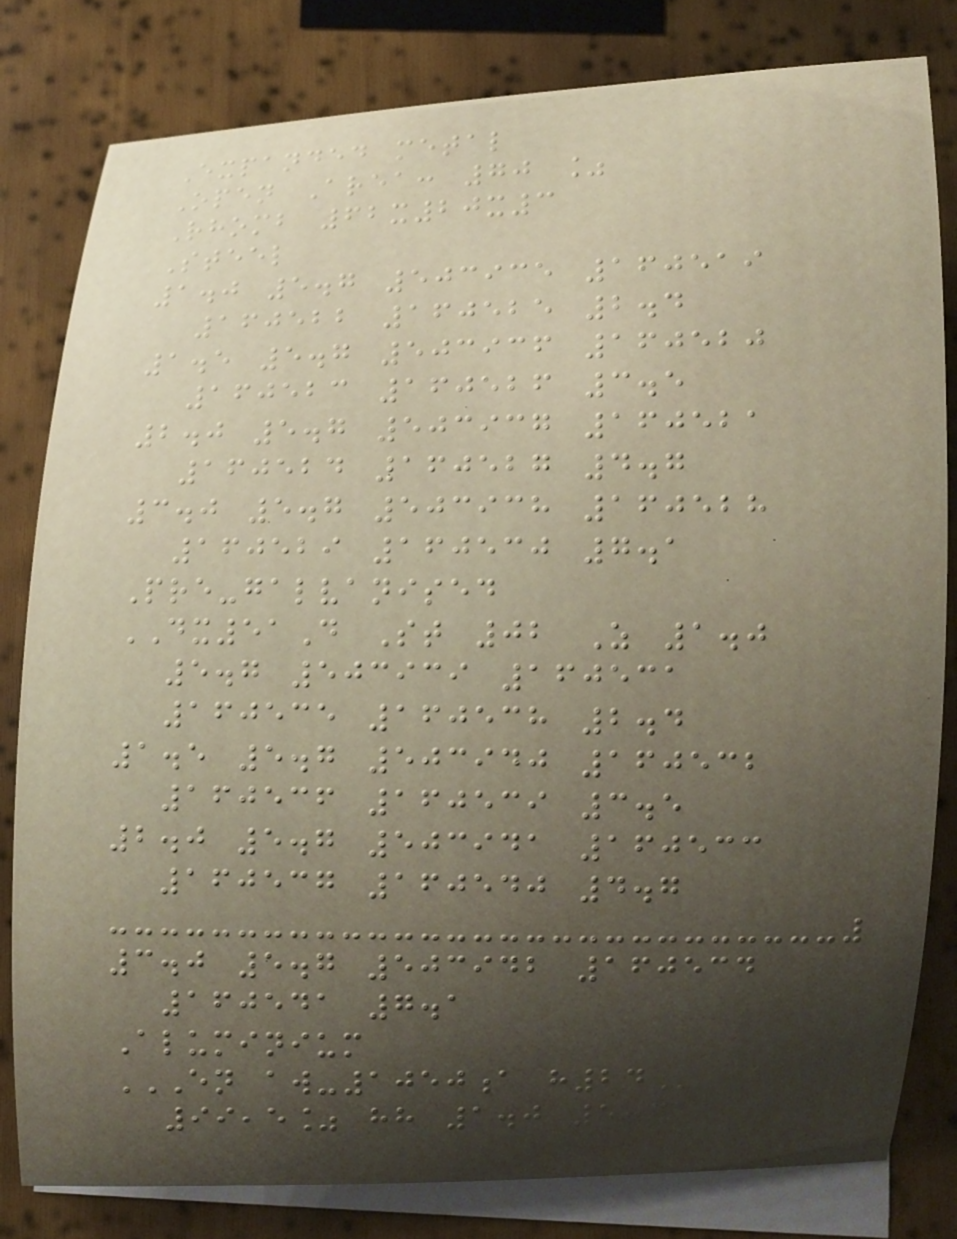Expanded metal
Open Area: 70 %
Rhomb 62x20x3
Steel
1.0 5.7 503935 160519
160522 160525 2.4
1.5 5.7 503936 160520
160523 160526 3.5
2.0 5.7 503937 160521
160524 160527 4.7
3.0 5.7 503938 160528
160529 160530 7.1
Pre-galvanised
DX51D St 02 Z 1.0
5.7 503939 160531
160535 160538 2.4
1.5 5.7 503940 160532
160536 160539 3.5
2.0 5.7 503941 160533
160537 160540 4.7
3.0 5.7 503942 160534
160541 7.1
Aluminium
EN AW-1050A H24 Al
99,5% hh 1.0 5.7
